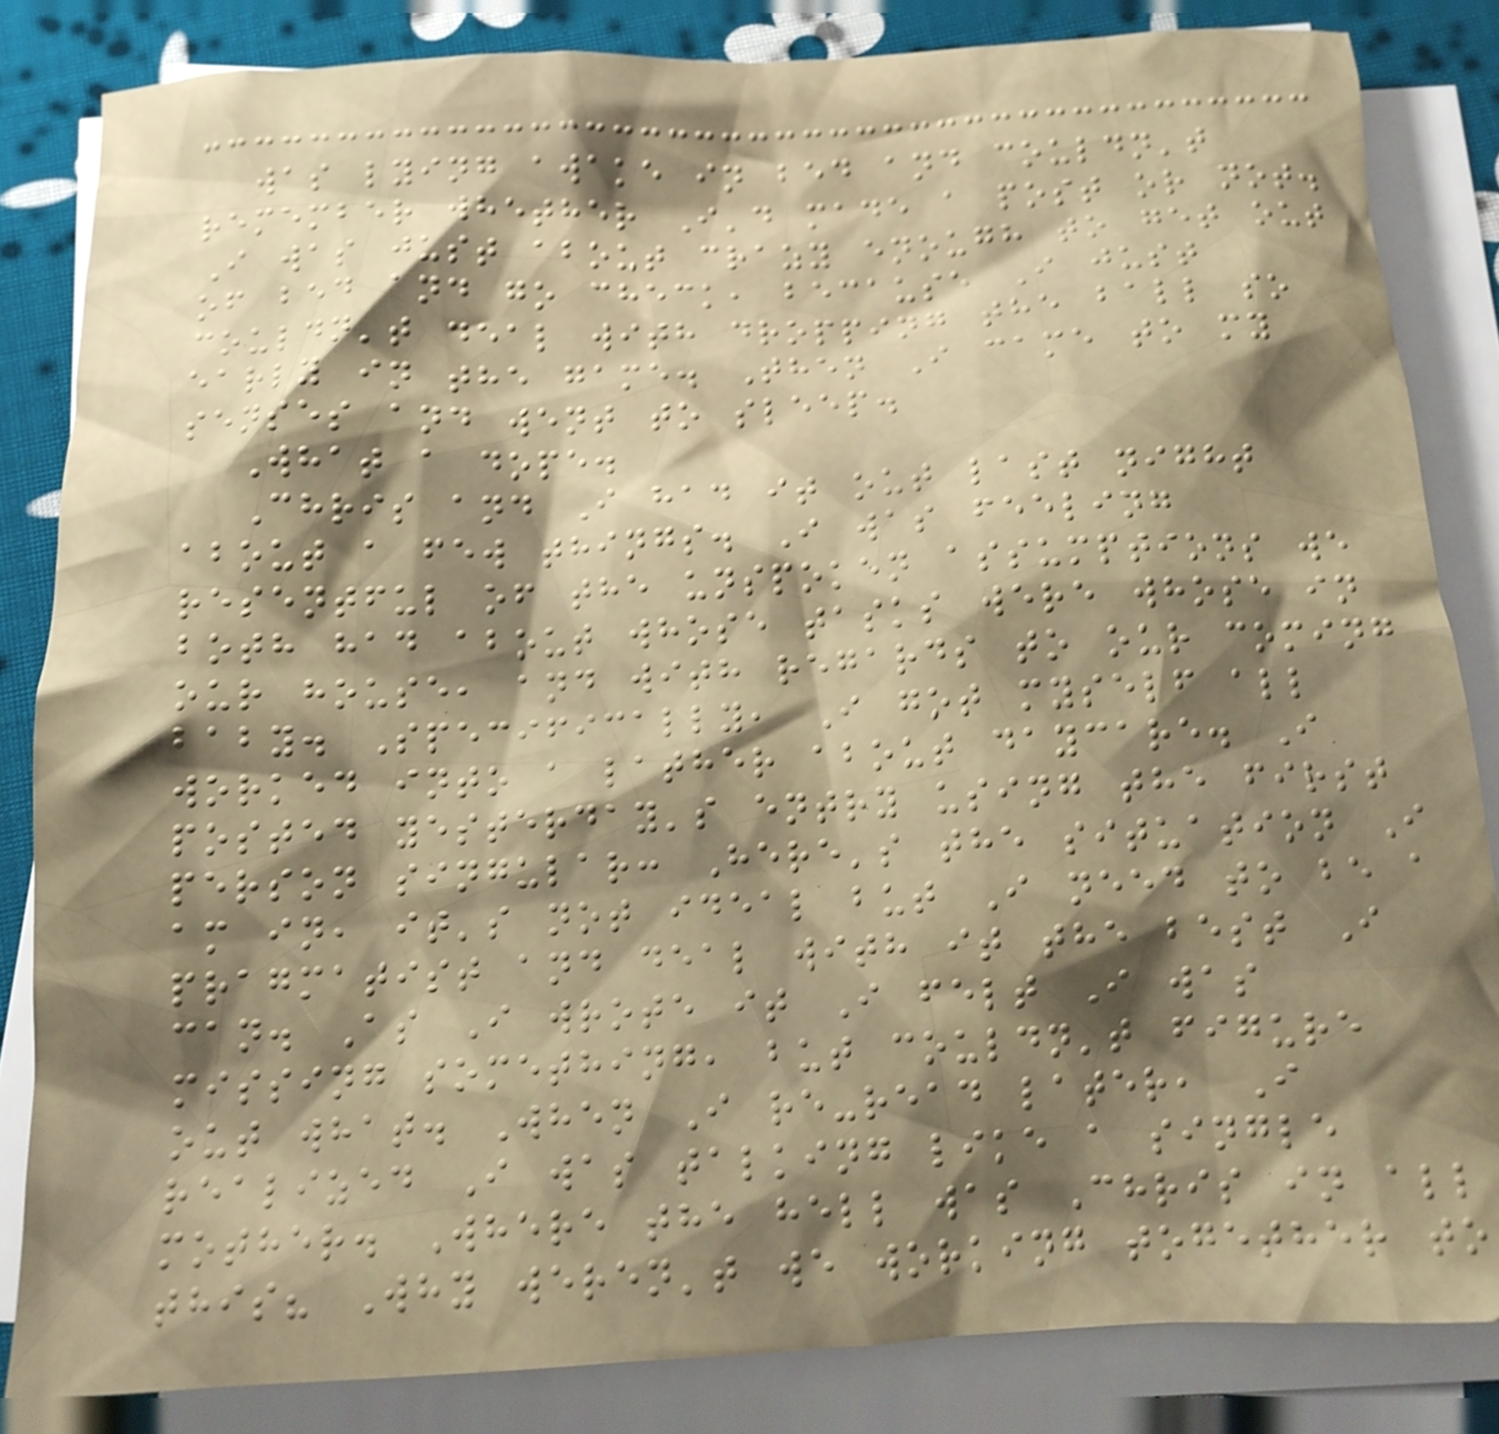was lying awake in bed and couldn't
remember whether I'd made a post or not.
I was just about crazy enough to get out
of bed and go check, because I just
couldn't deal with dropping the ball so
early in the game. Then I came to my
senses and went to sleep.
What a dope.
Chris and I had it out last night
about a few things. I was feeling
resentful of the unspoken assumptions we
both had about whose tasks were whose in
our house, and with regards to our coming
baby. Specifically, I got myself all
worked into a lather about daycare. I
posted yesterday's entry using the first
person singular: Here's the situation I
am in, it's not ideal but I need to be a
pragmatist and deal with it the best I
can. As I wrote it I felt I was
missing something, but couldn't figure
out what. When I re-read later, I
realized I was talking like a single
mother. Where the hell was Chris in all
this? Why weren't we working together to
